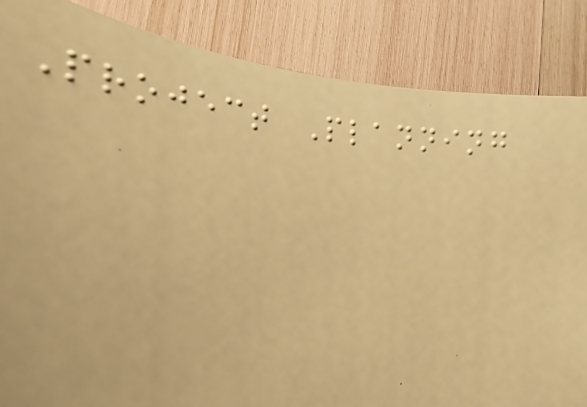Project Planning
